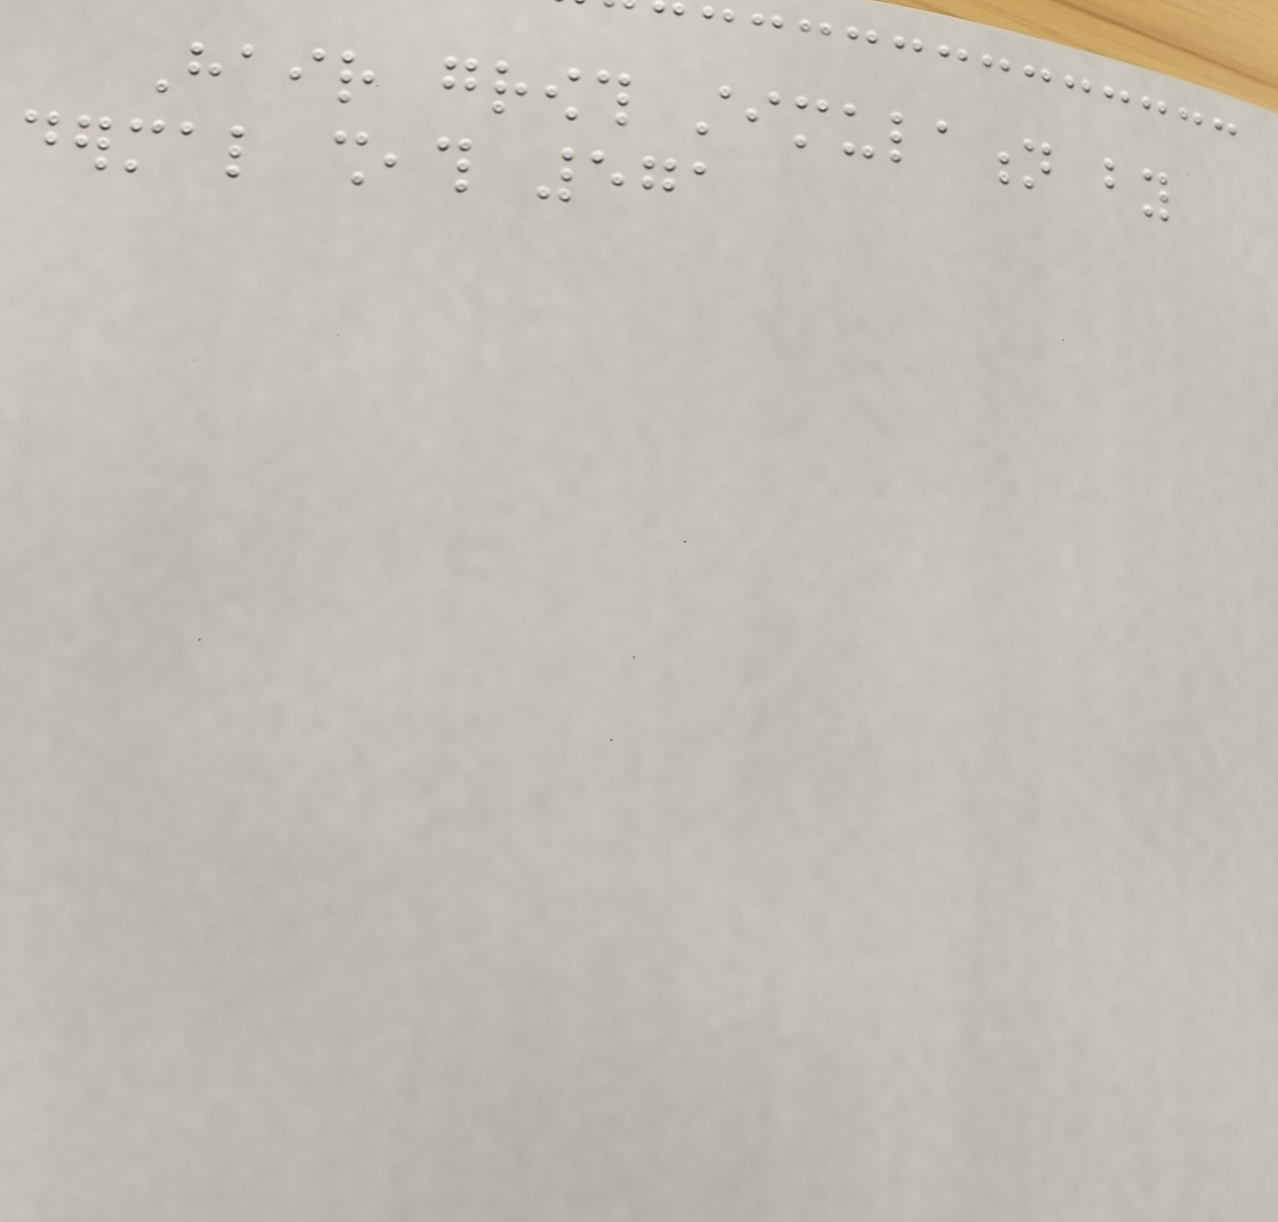Hair growth stimulation by
dermal sheath 571
